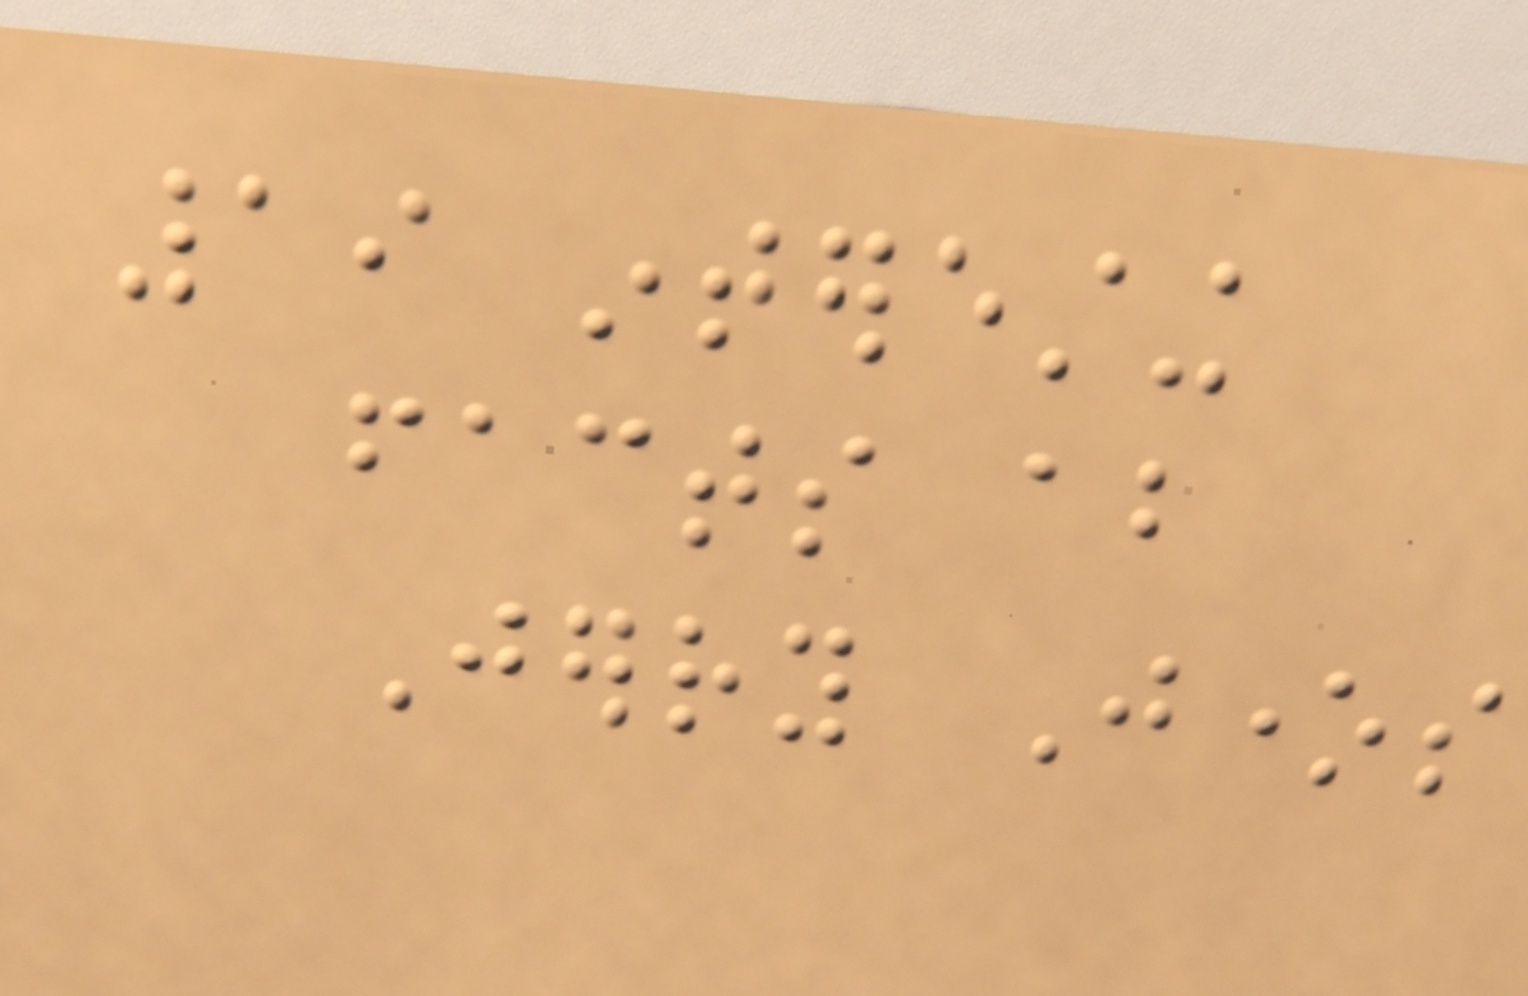19 interesting
facts about
Jerry Jones
